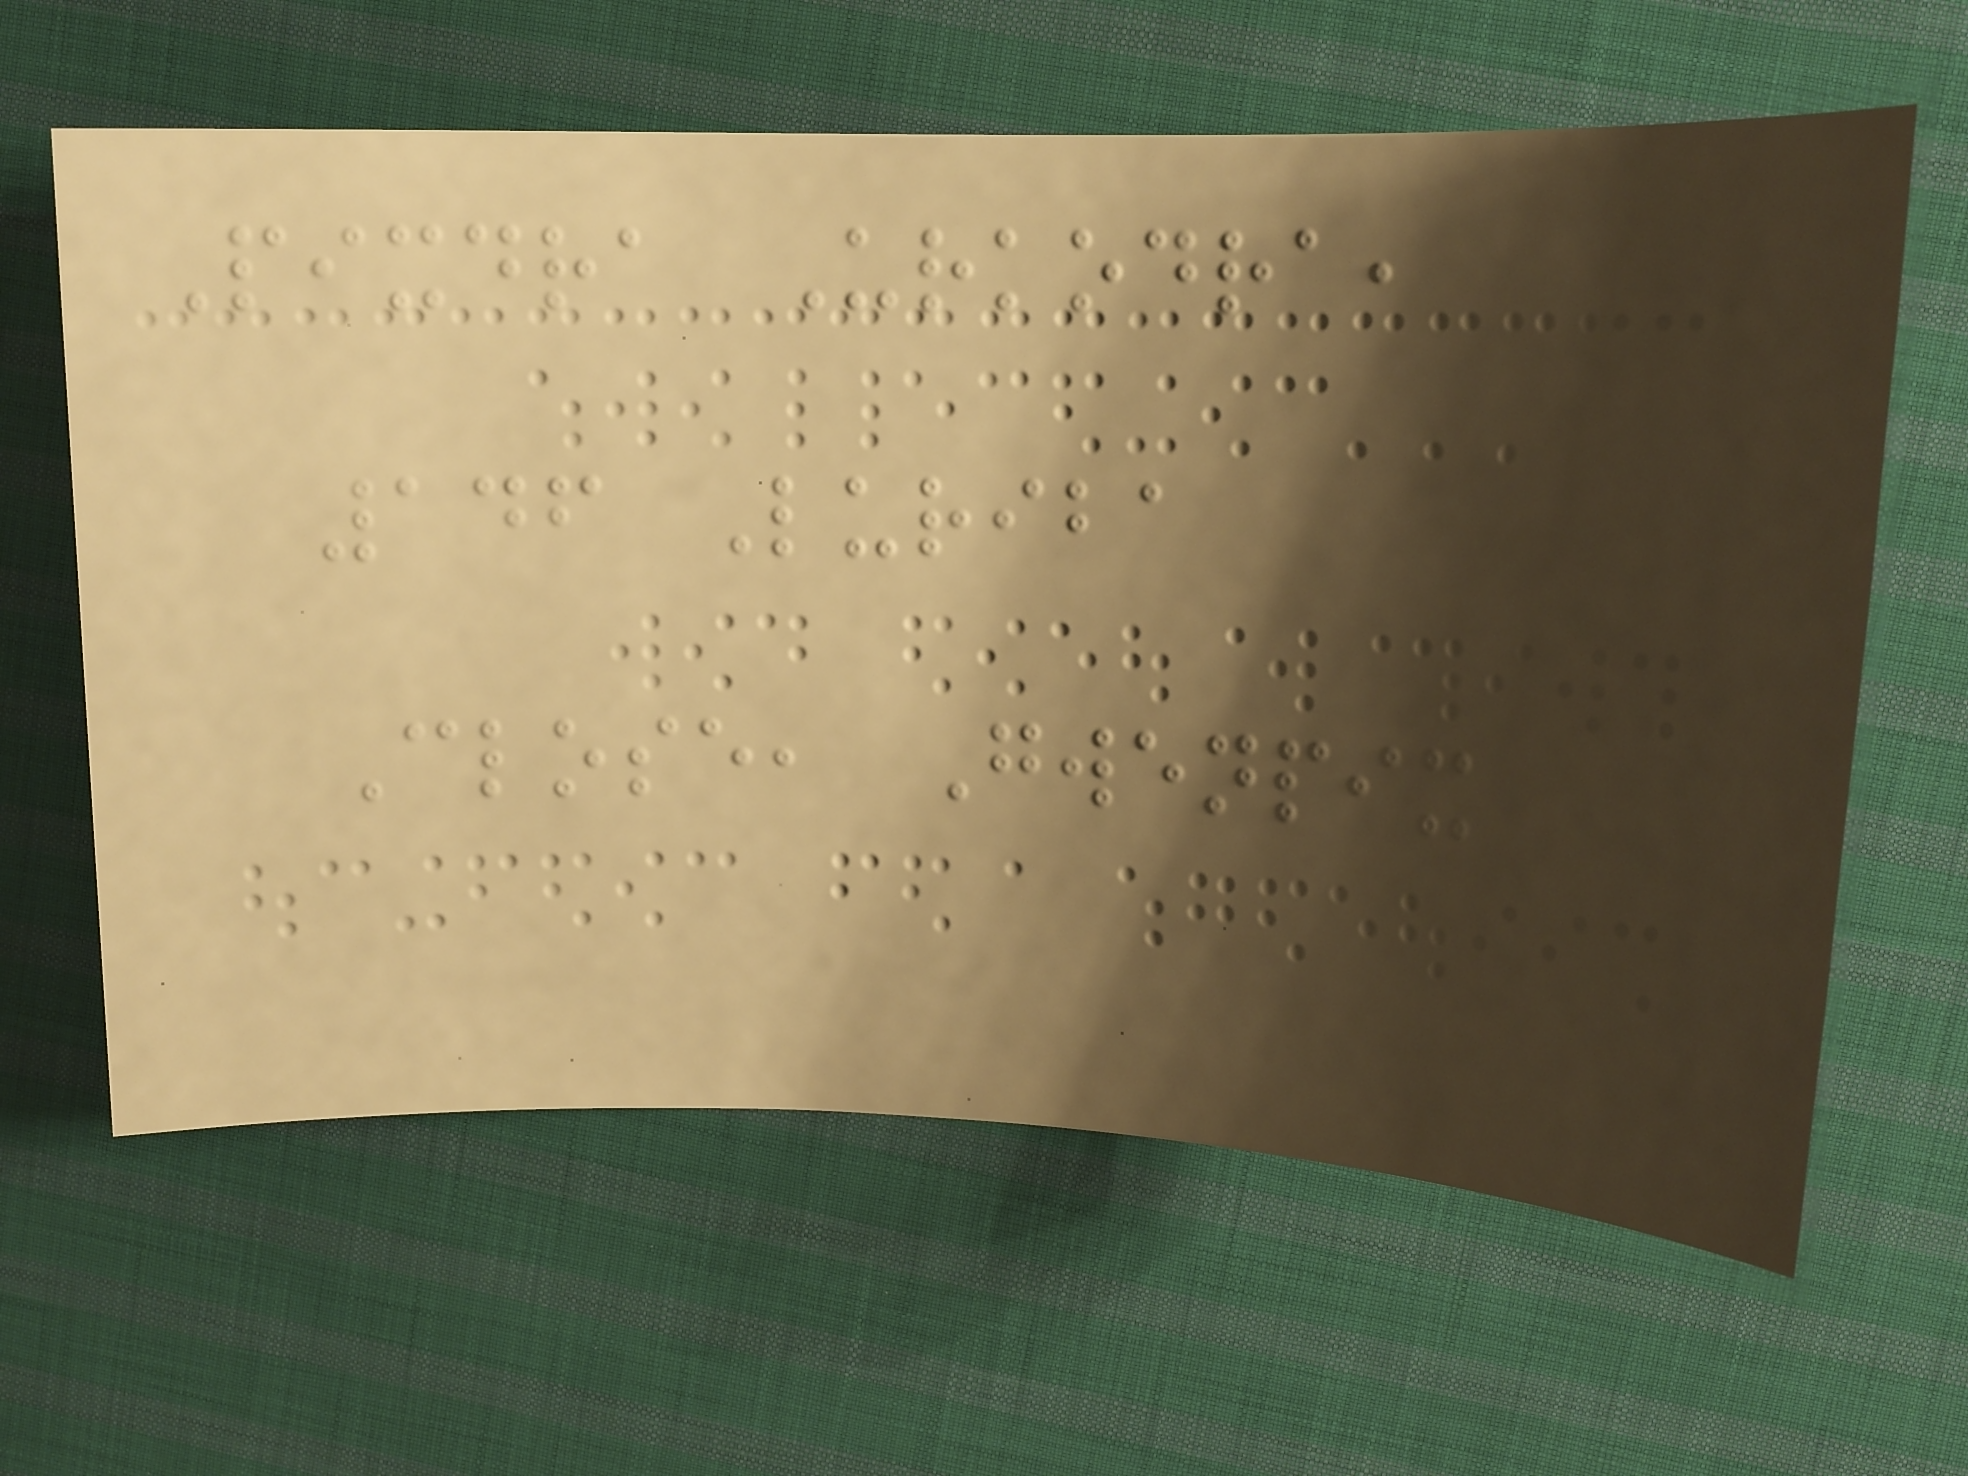Pixdra Urkodra,
146 Luriba
Close, Gwenpix
